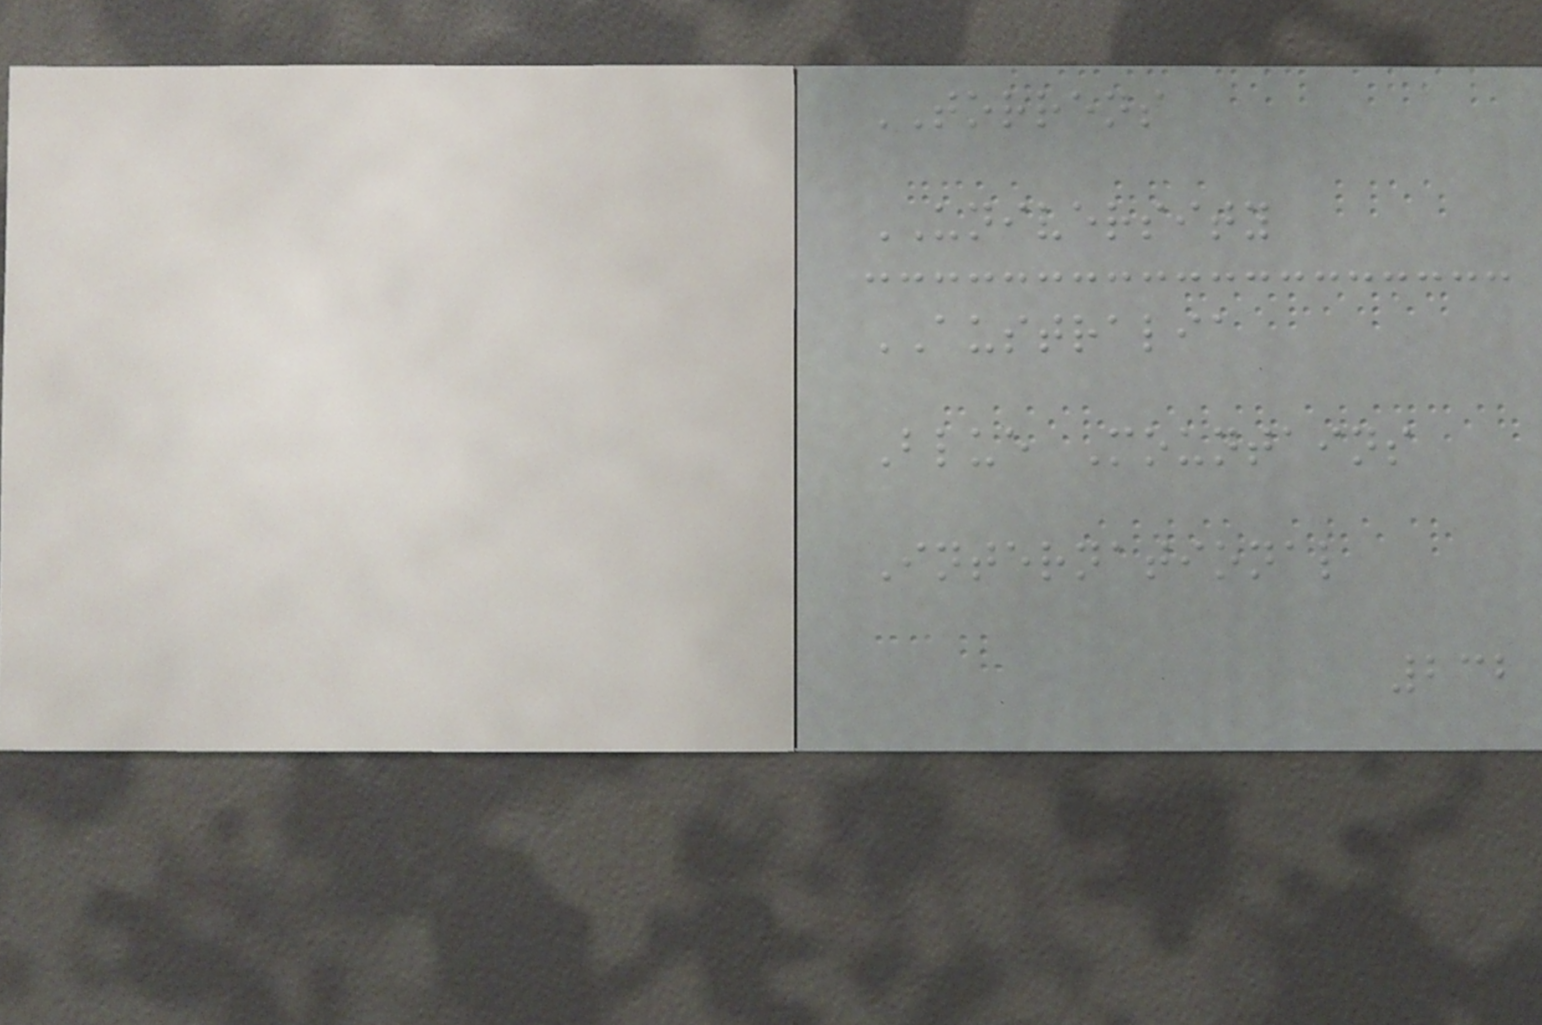TORRENS
UNIVERSITY
AUSTRALIA
Blue Mountains
International
232
